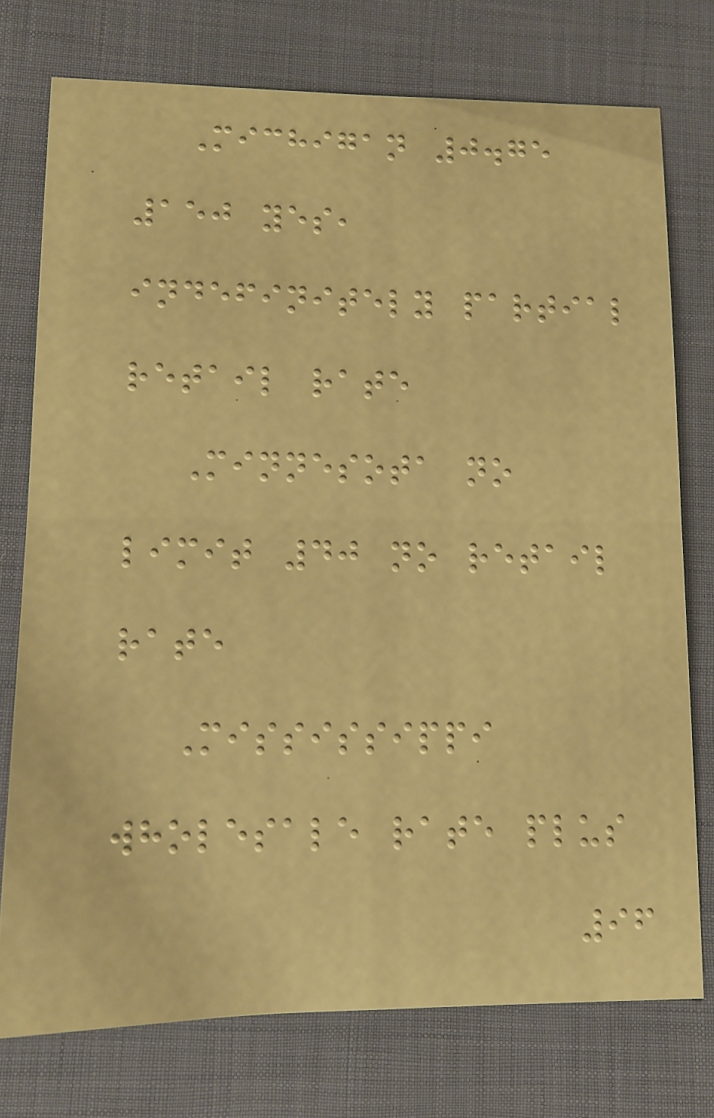Michigan 0.75
150 yes,
indefinitely partial
retail rate
Minnesota no
limit 40 no retail
rate
Mississippi
wholesale rate plus
96
